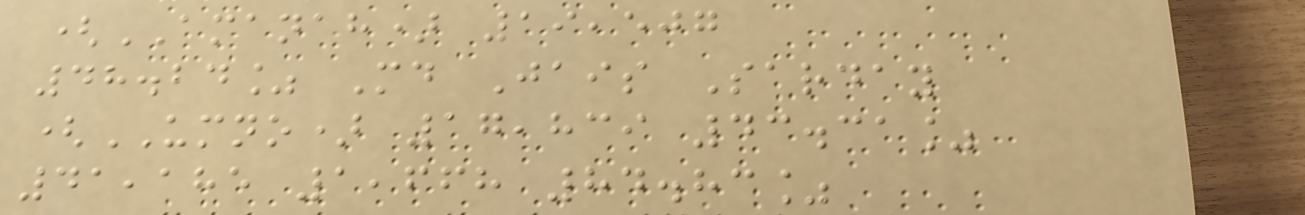(AMANAH) 19,507
48.24% Md Jais Sarday
(UMNO) 17,839 43.31%
41,185 1,668 84.83%
